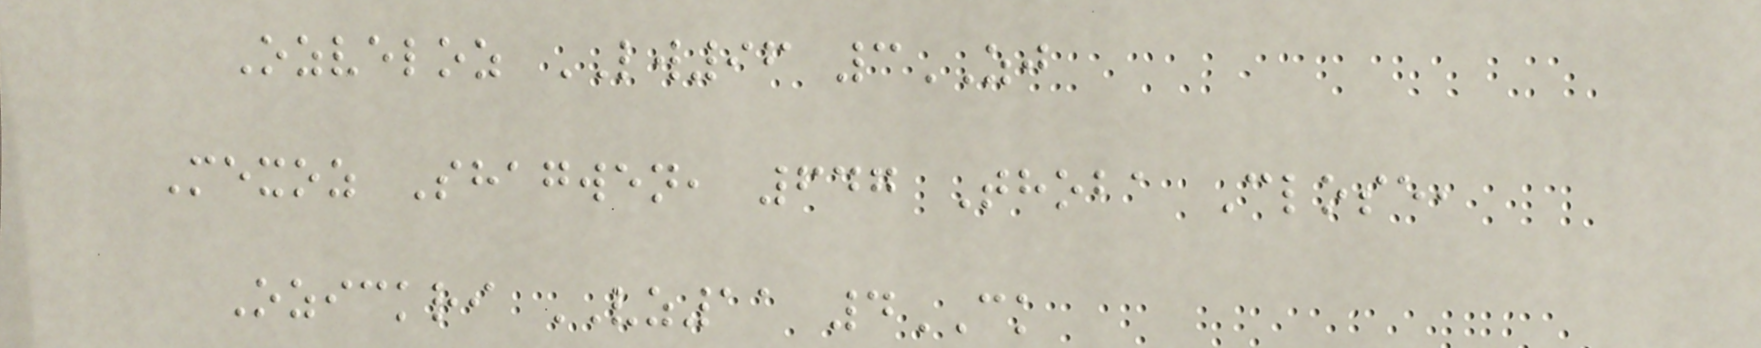Ozveloz LW96 3ZJ
Mexoz Shagwen, 647 Thoba Close,
Ozickri VZ11 4CK
